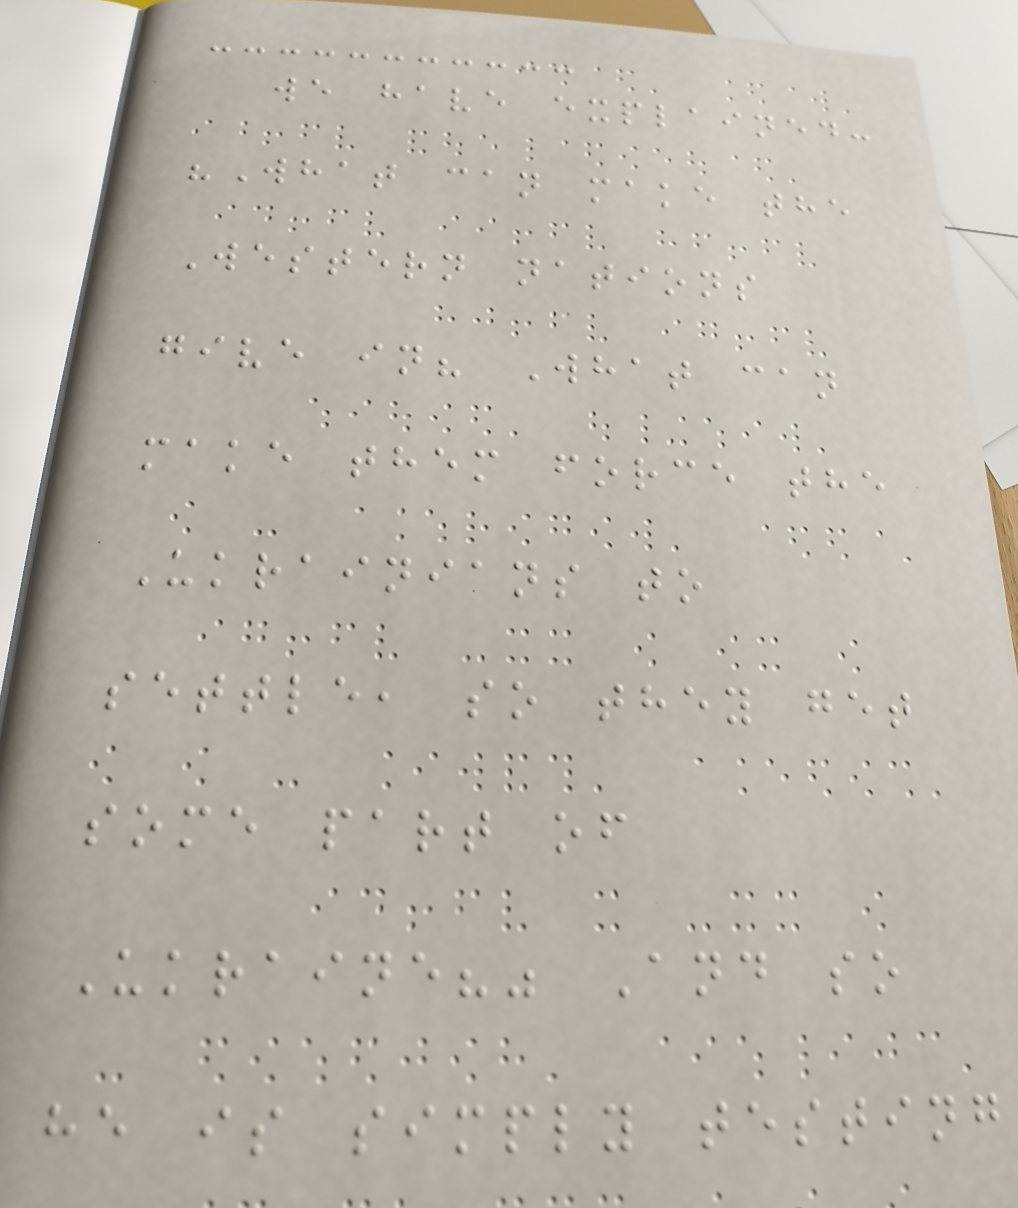we have explained:
"What can make the
Western nations
give in? What can
make them force the
Ukrainians to
settle, so they get
some part of
Ukraine?" And so
he is simply testing
